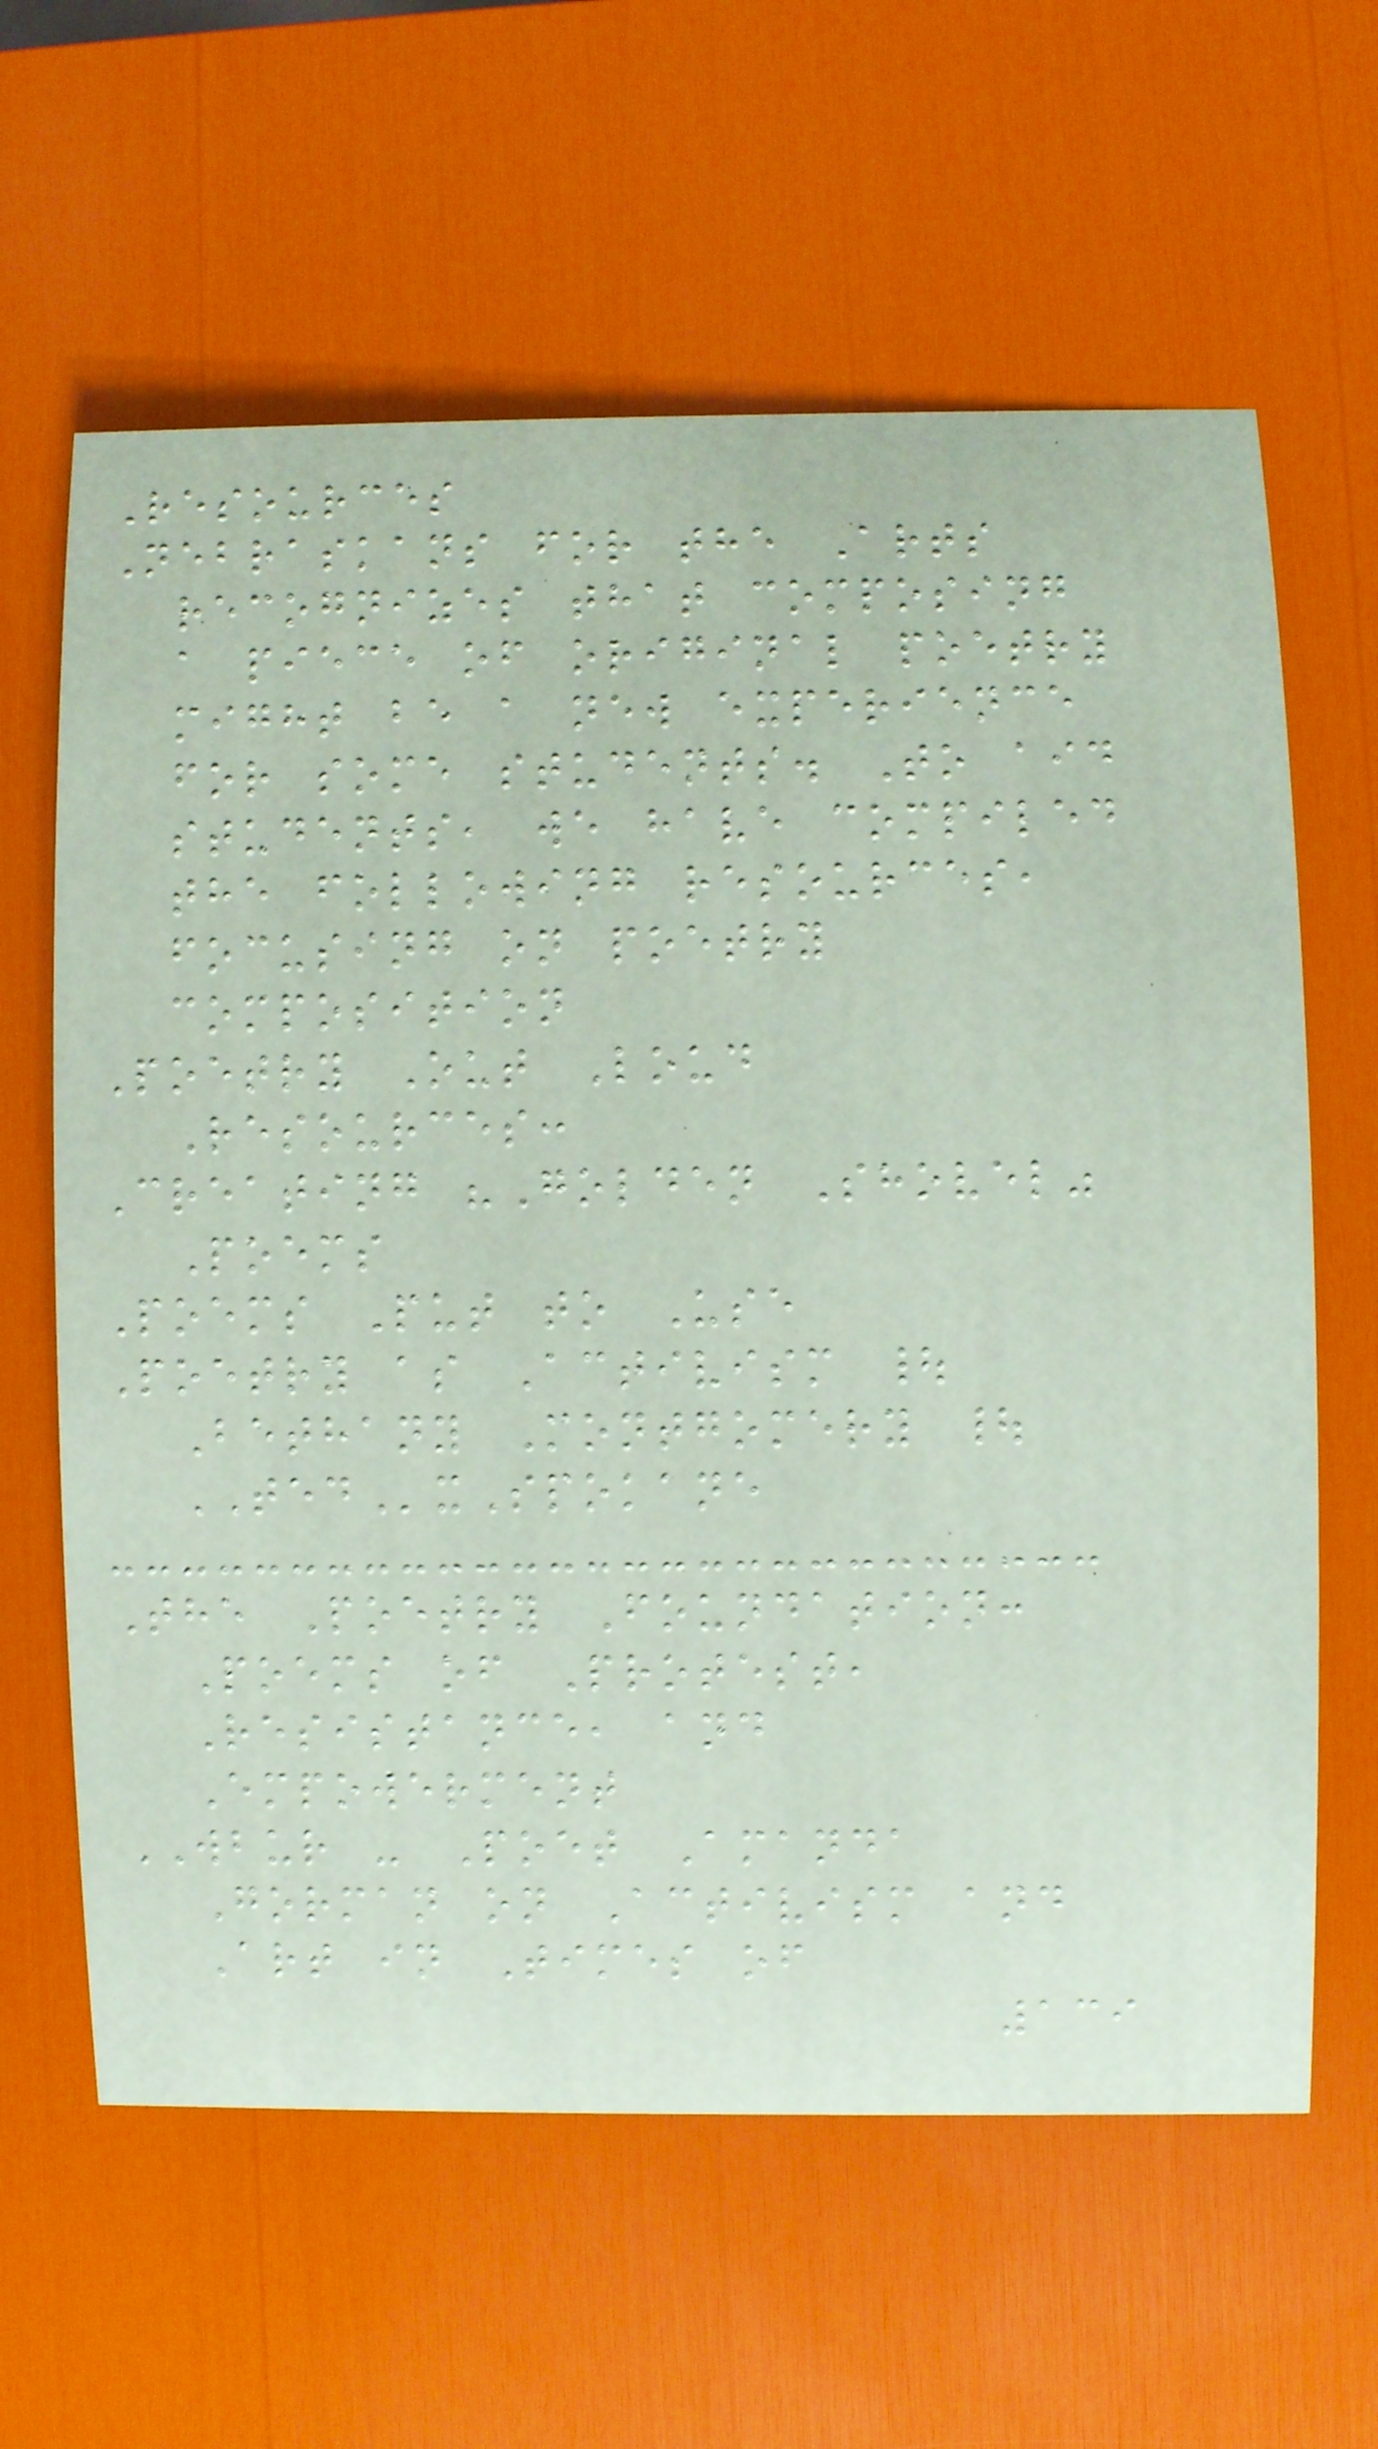Resources
Nebraskans for the Arts
recognizes that composing
a piece of original poetry
might be a new experience
for some students. To aid
students, we have compiled
the following resources,
focusing on poetry
composition
Poetry Out Loud
Resources:
Creating "Golden Shovel"
Poems
Poems Put to Use
Poetry as Activism |
Bethany Montgomery |
TEDxSpokane
The Poetry Foundation:
Poems of Protest,
Resistance, and
Empowerment
WBUR - Poet Amanda
Gorman on Activism and
Art in Times of
139
